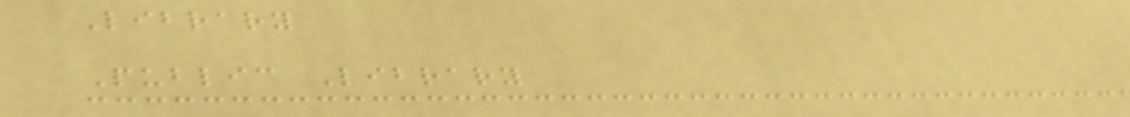Library
Public Library
